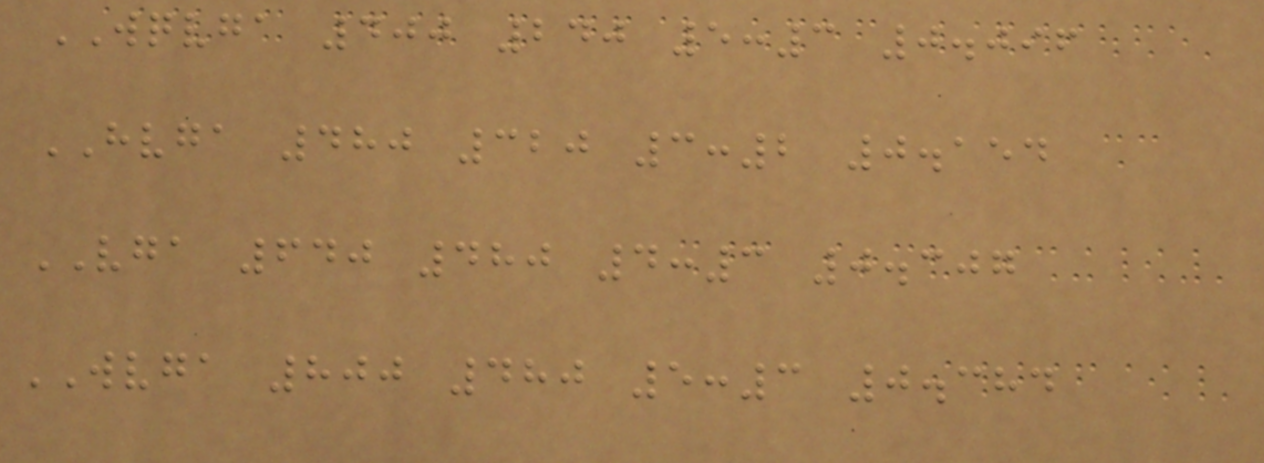WQVGA 400 240 5:3 0.096
HVGA 480 320 3:2 0.154
VGA 640 480 4:3 0.307
WVGA 800 480 5:3 0.384
